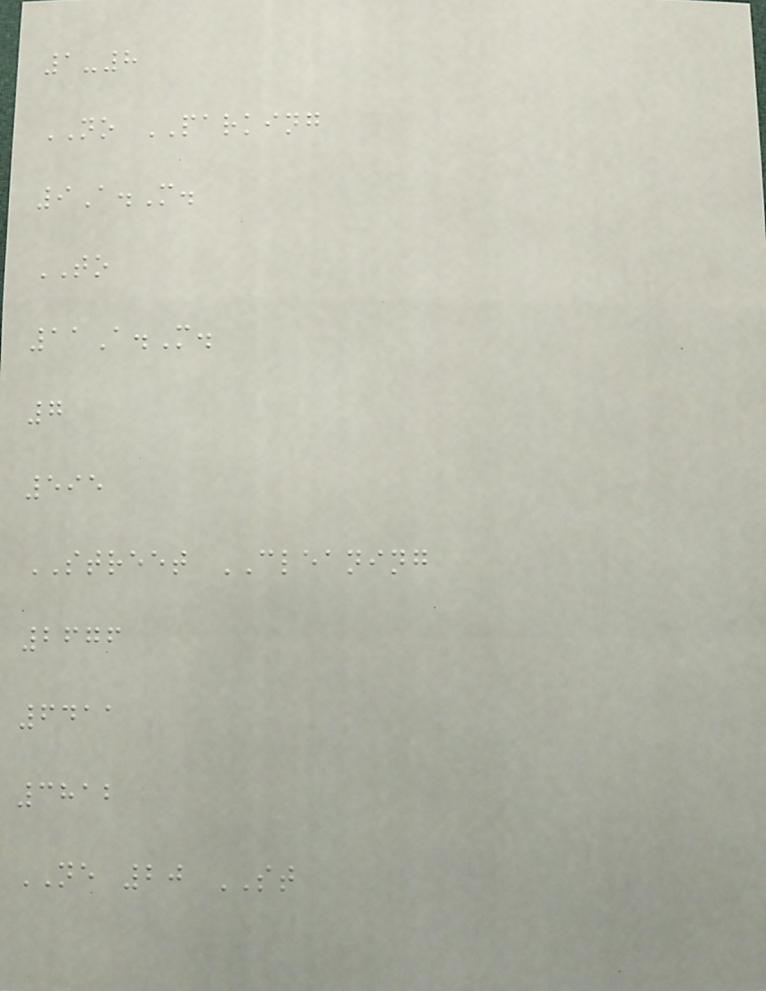1-8
NO PARKING
9A.M.
TO
11A.M.
7
595
STREET CLEANING
2676
6411
3812
NE 20 ST
